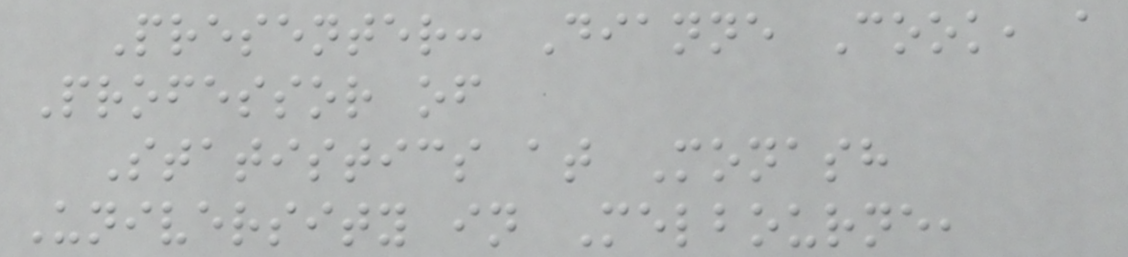Presenter: Dianne Cook, a
Professor of
Statistics at Monash
University in Melbourne,
